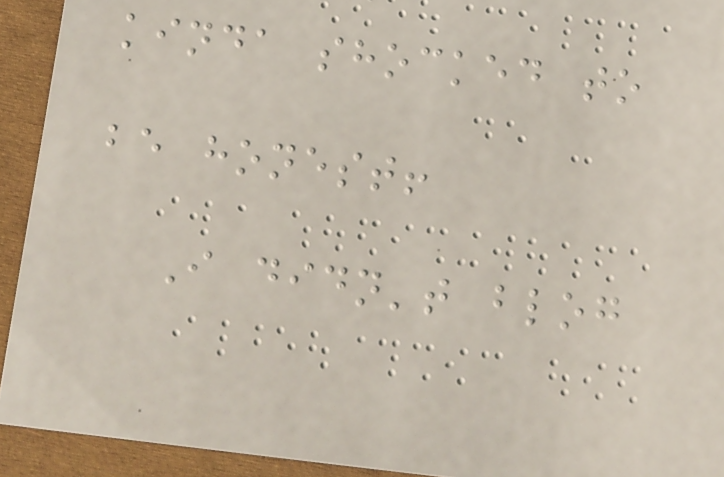kinda shocked to
be honest!
I didn't blog
